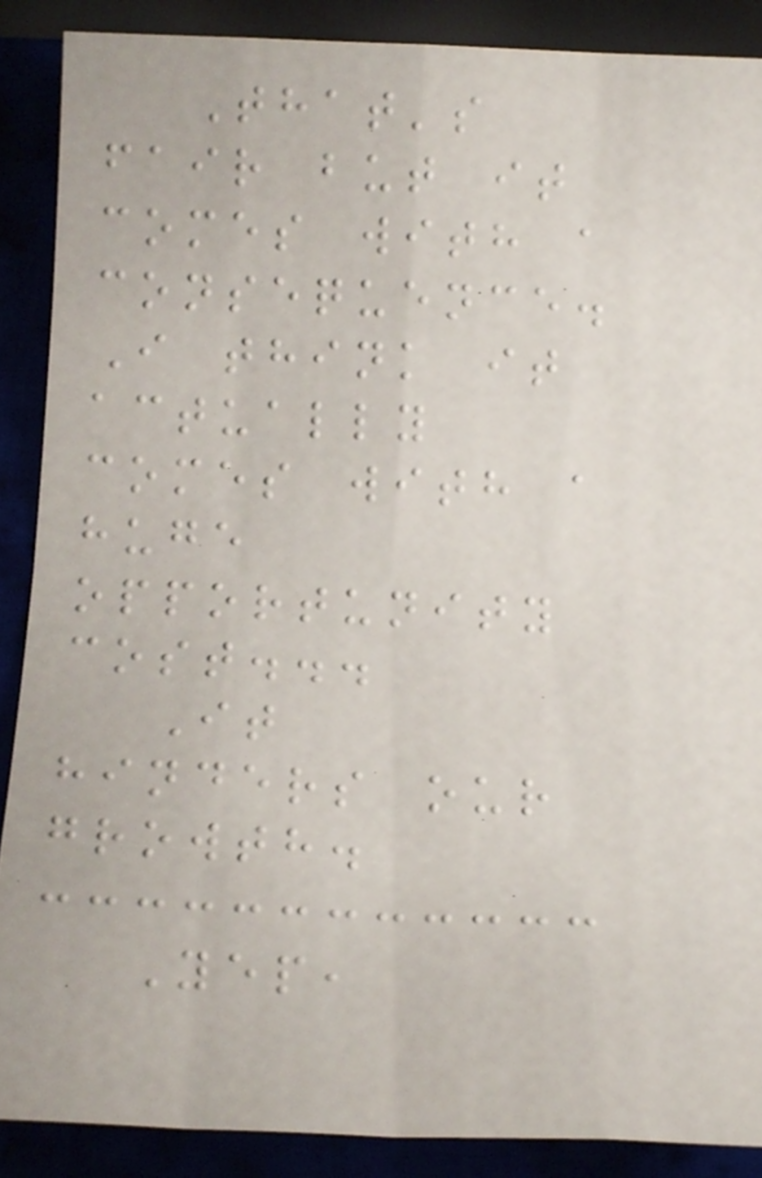That's
fair but it
comes with a
consequence.
I think it
actually
comes with a
huge
opportunity
cost...
It
hinders our
growth.
Yep,
